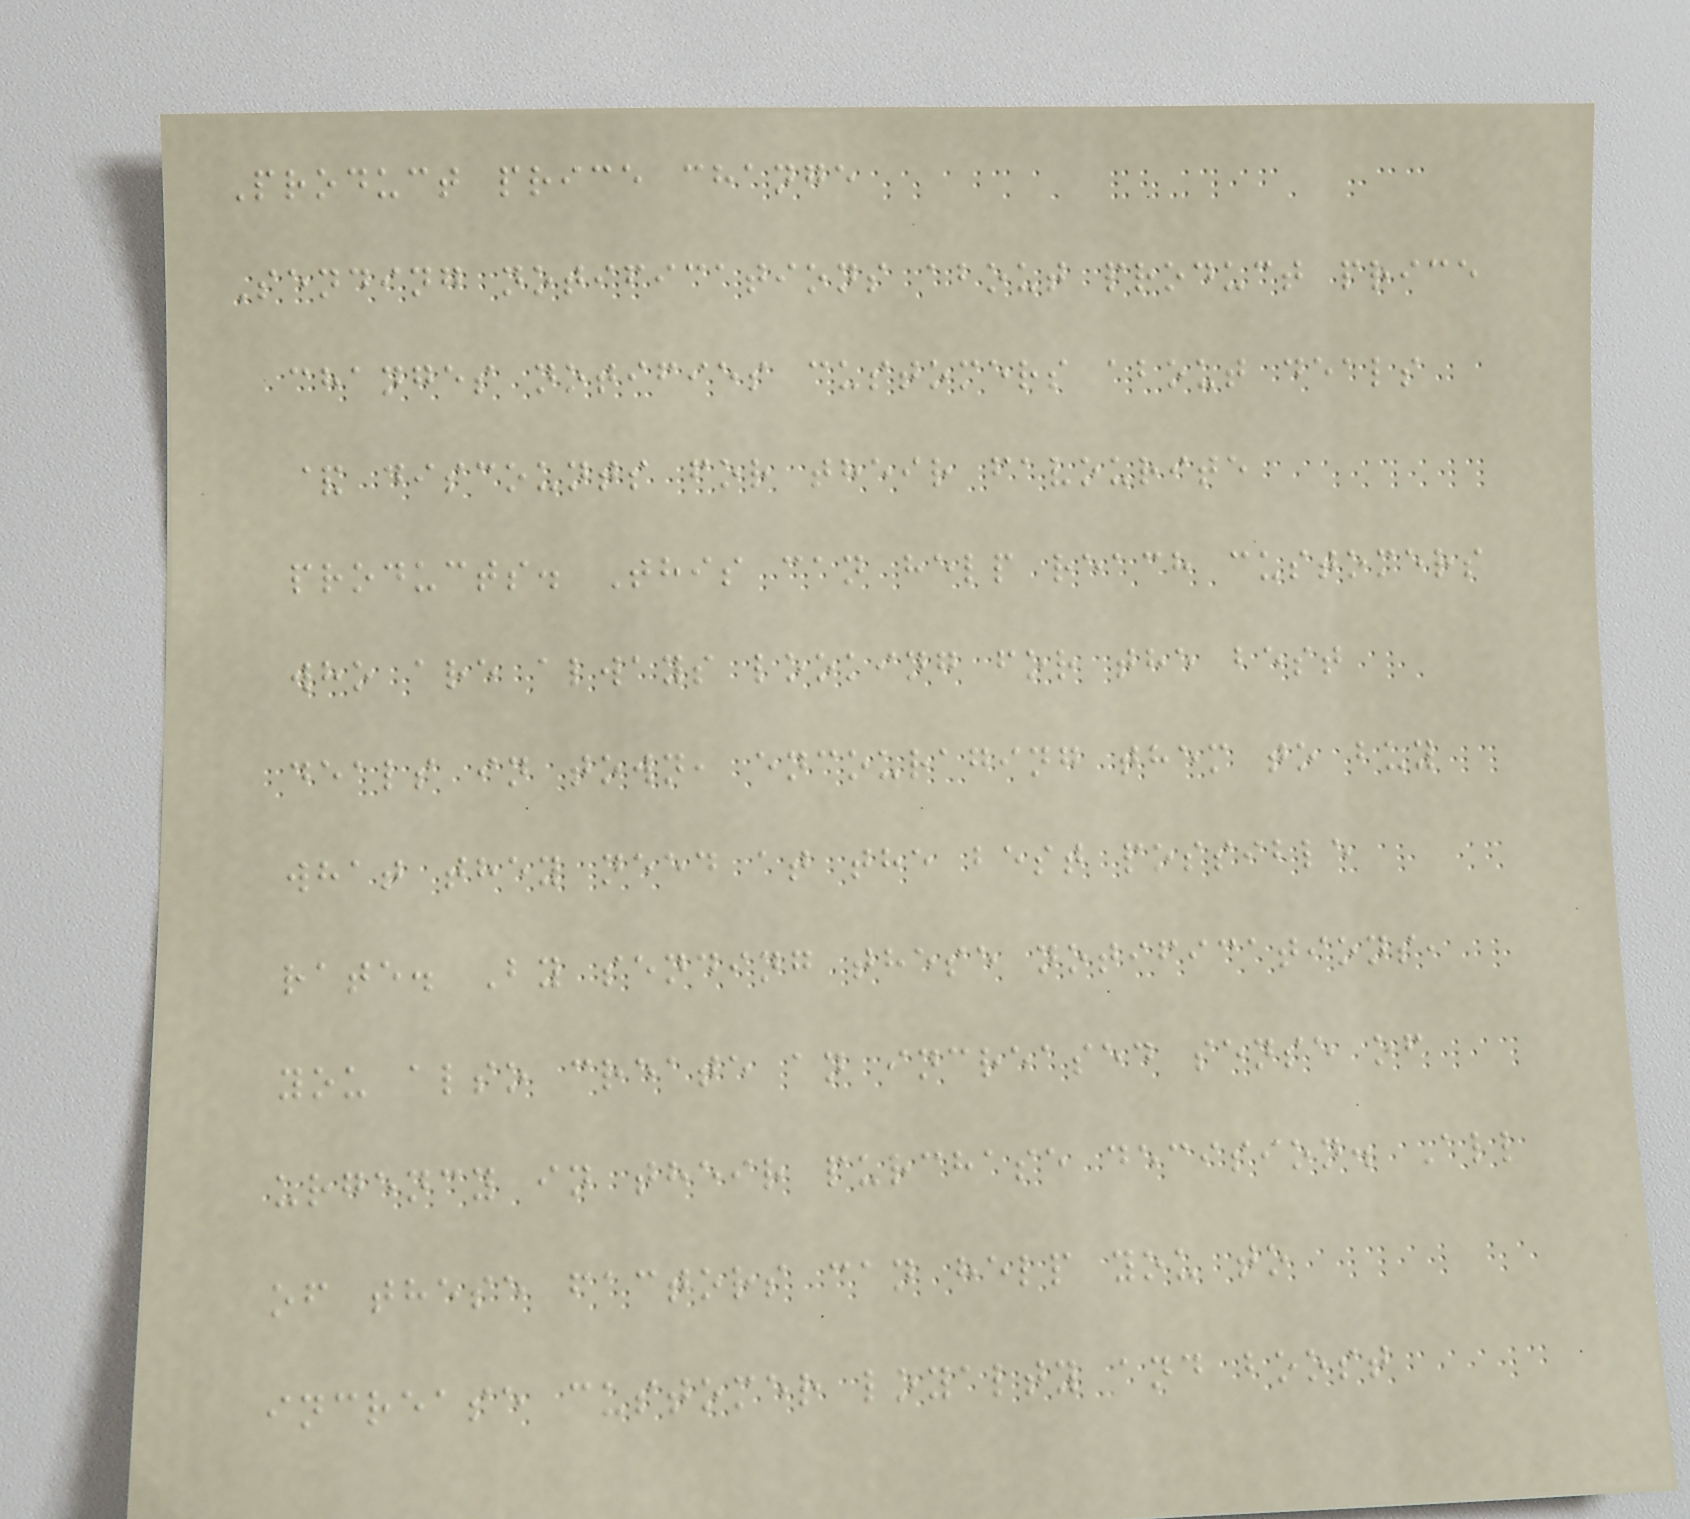Product price change
Sending notifications about product price
changes notifies customers about deals
& discounts for their favourite
products. This can help reach customers
who are always looking for the best
deals in town, encouraging them to buy
what they need at the best possible
rate. By sending these notifications,
you also create an increased sense of
urgency in their purchase decision. All
of these factors can help you to
increase customer loyalty and boost
